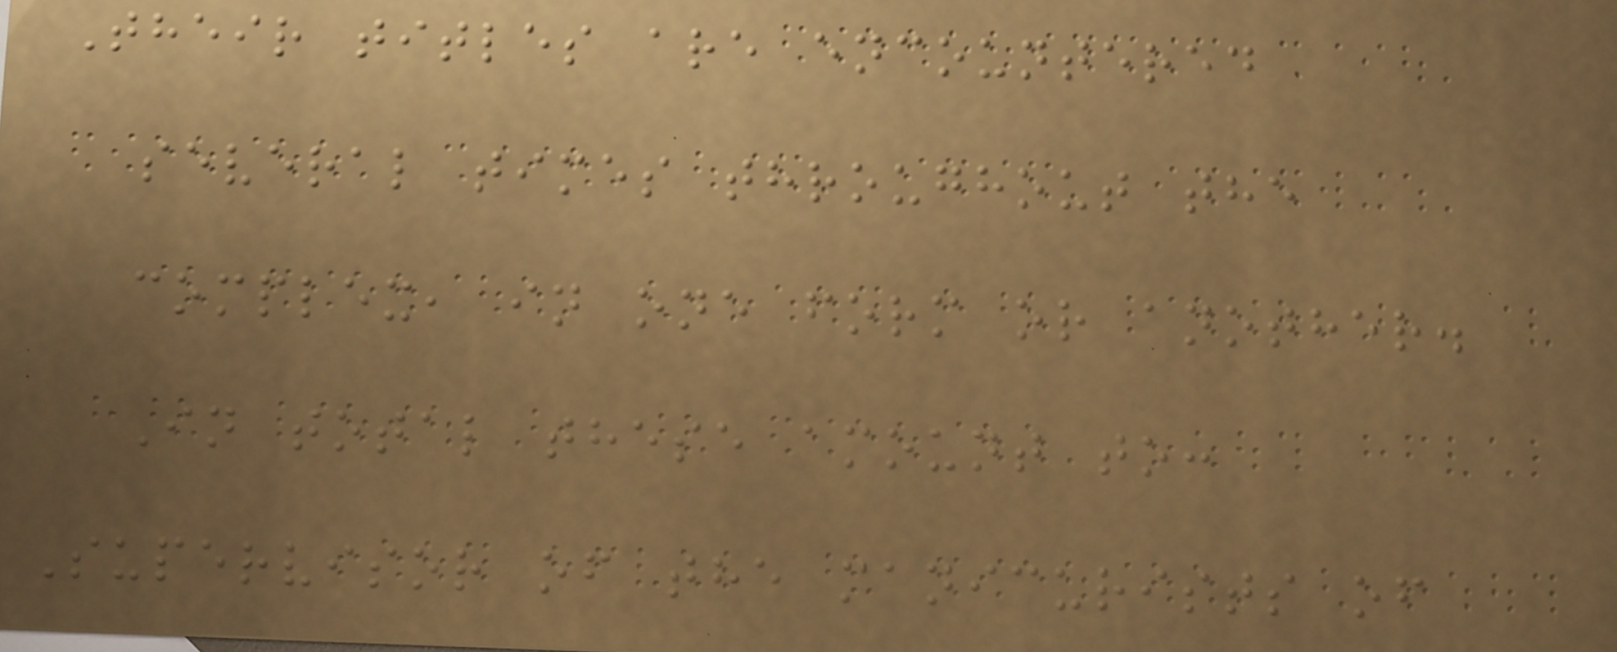Their titles are encountered
several times throughout the
complex, in one form or another.
In total these amount to:
Supervisor of the manicurists of
